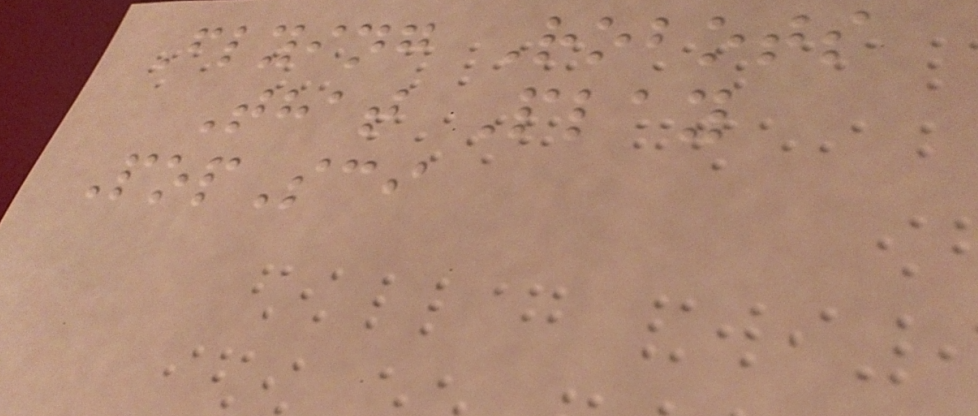Flying Robots
That Play
PopSci
